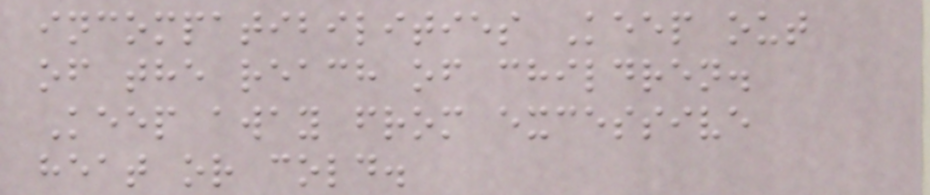incompatibilities Keep out
of the reach of children.
Keep away from excessive
heat or cold.
